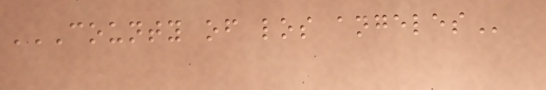COUNTY OF LOS ANGELES
